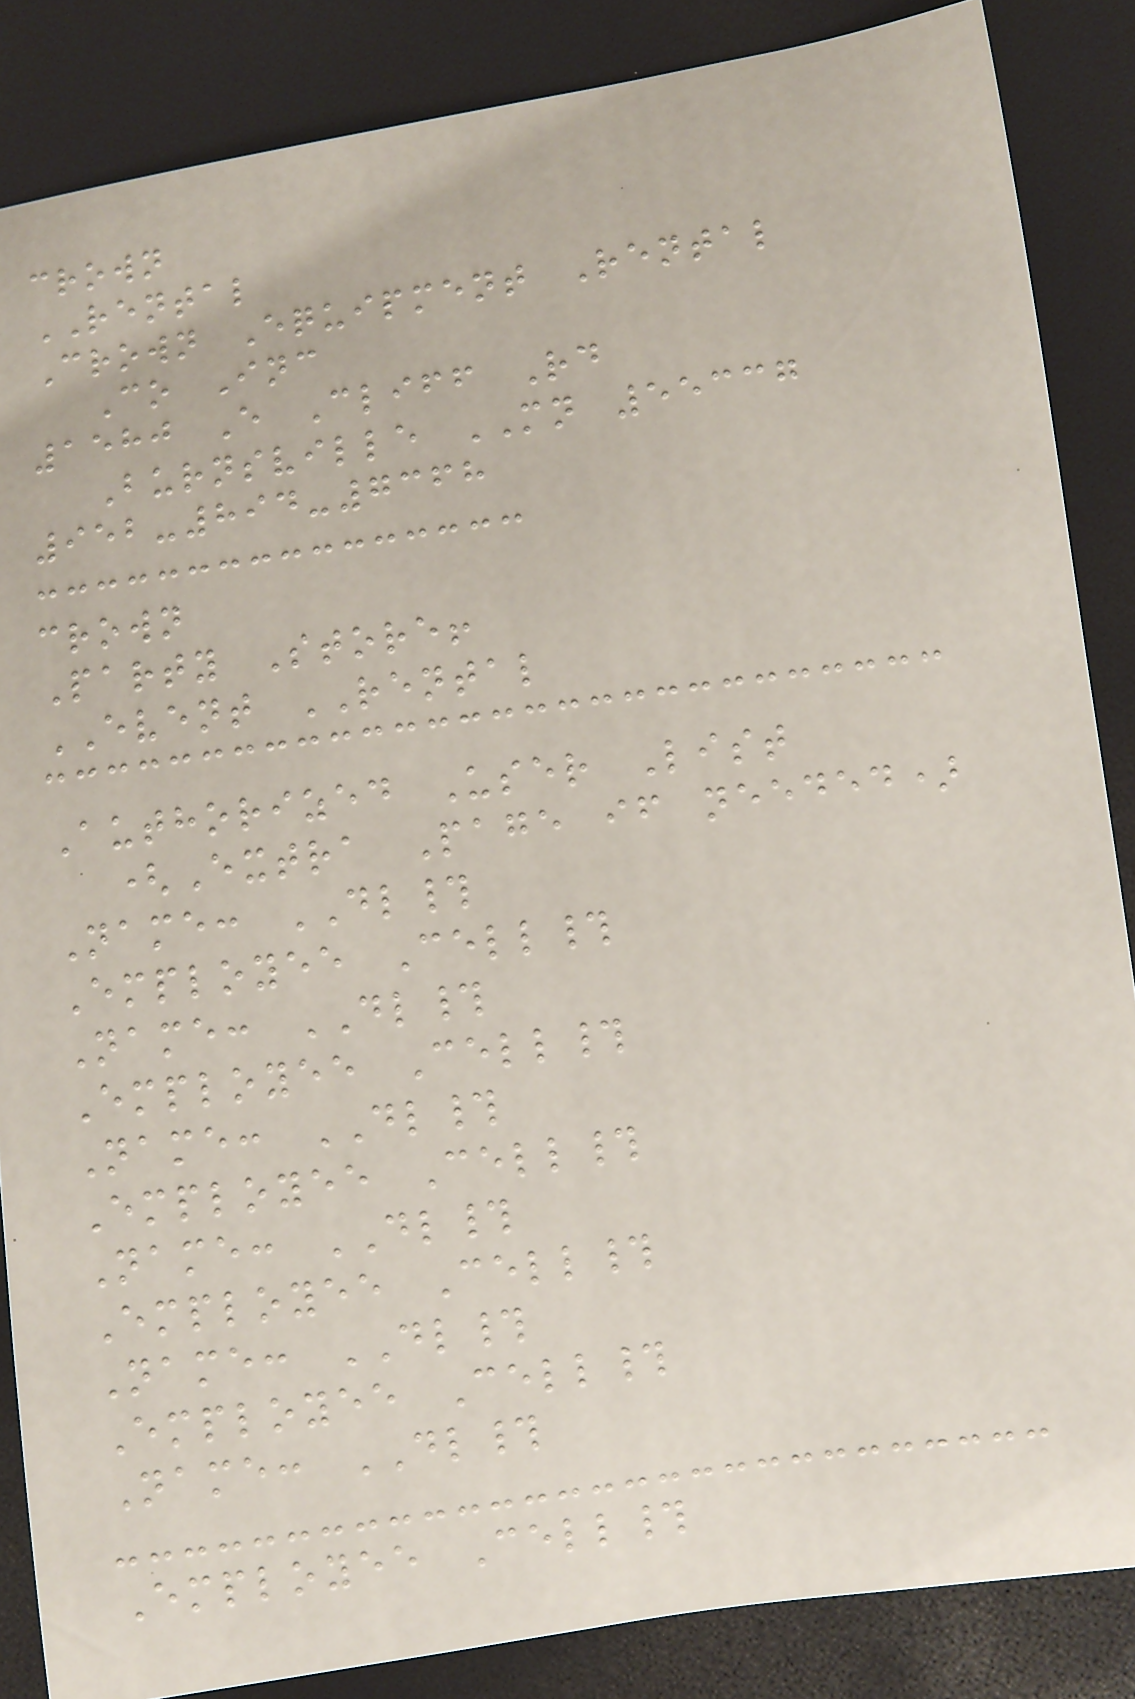crown
RENTAL
Crown Equipment Rental
Co Inc
1580 E Cliff Rd
Burnsville MN 55337
952-894-7368
crown
Party Store!
EVENT RENTAL
Authorized User List
(Extra Page if needed)
Name: DL#
Employee Cell#
Name: DL#
Employee Cell#
Name: DL#
Employee Cell#
Name: DL#
Employee Cell#
Name: DL#
Employee Cell#
Name: DL#
Employee Cell#
